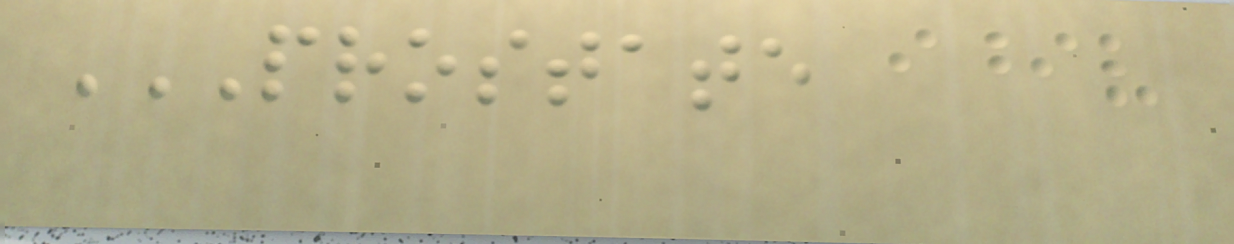PROSTATE
